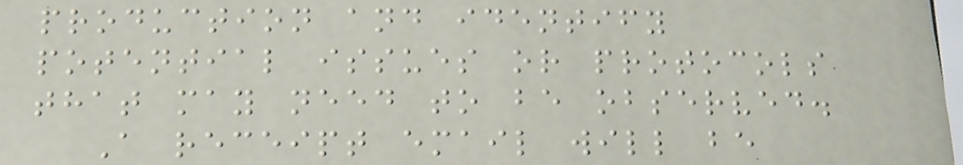production and identify
potential issues or protocols
that may need to be observed.
A receipt email will be
